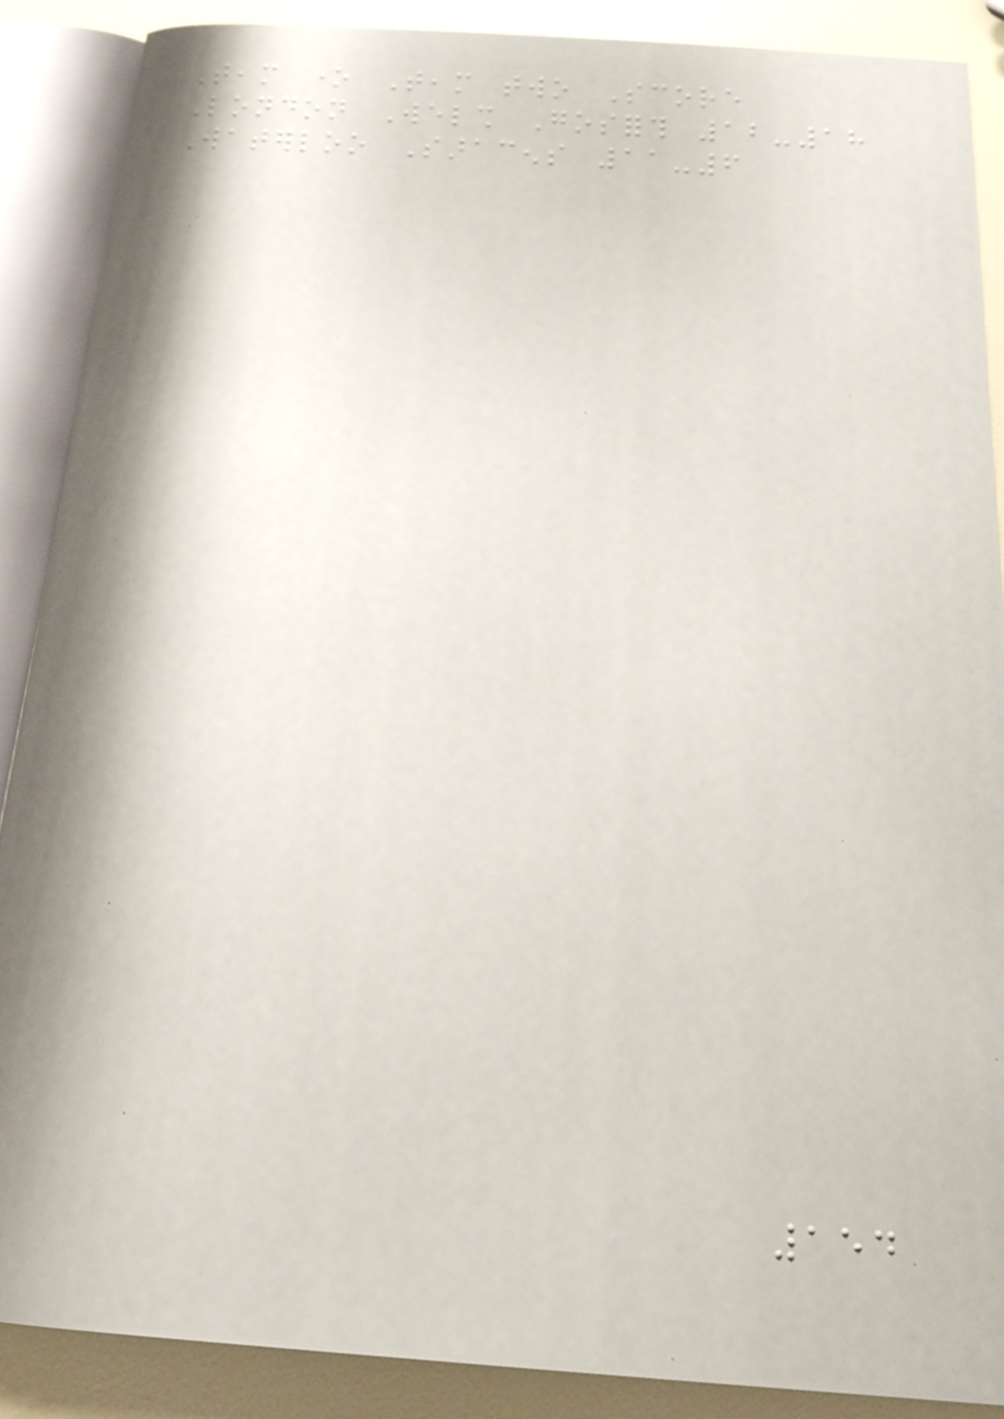Team one Team two Score
London Welsh Gosforth 12-18
Waterloo Saracens 11-6
154
